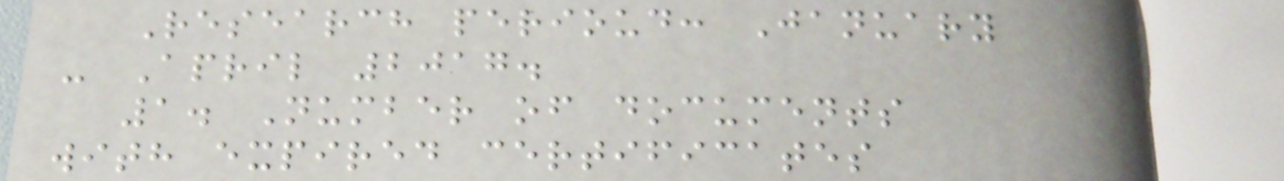Research perioud: January
- April 2017.
1. Number of documents
with expired certificates
